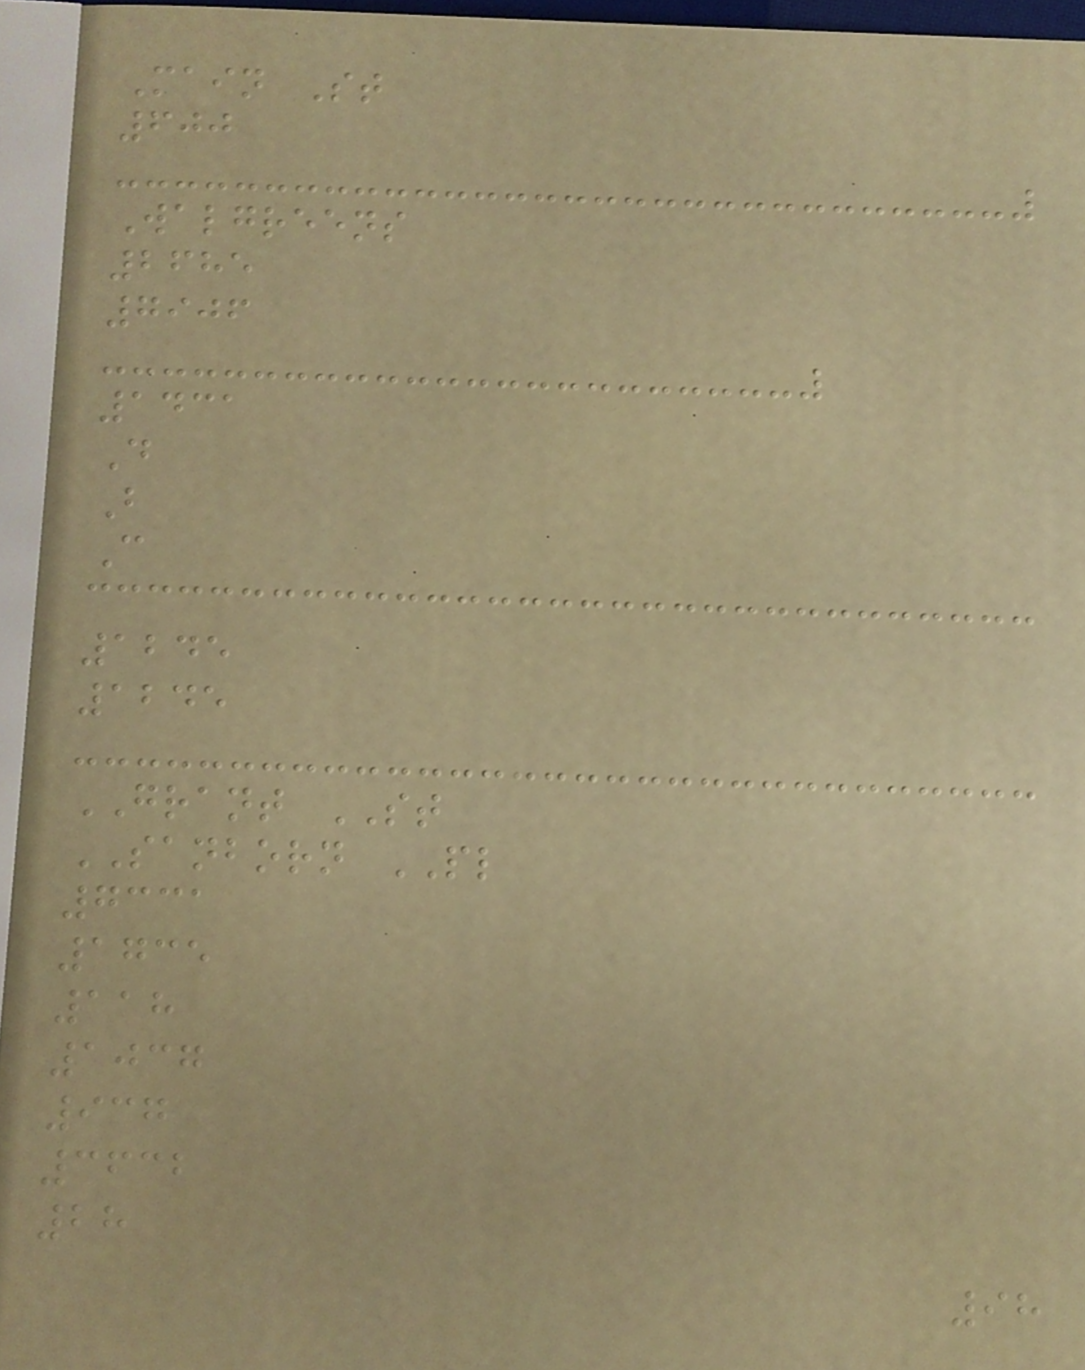Main St
600
Walgreens
2685
7906
1431
D
B
C
1245
1245
GRANT ST
SANBORN PL
7331
1735
118
1037
937
3632
28
98
